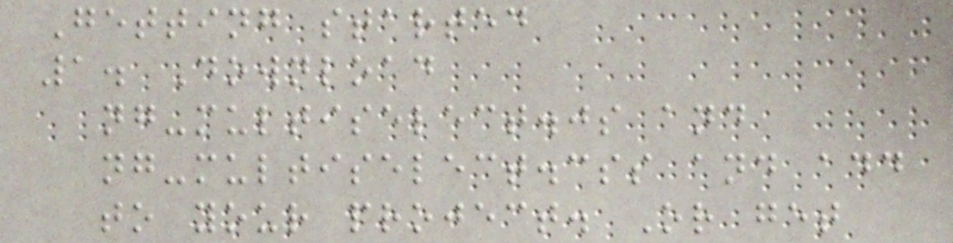Getting started
1. Download
ng-multiselect.js and
ng-multiselect.css and add
to your project. Or get
